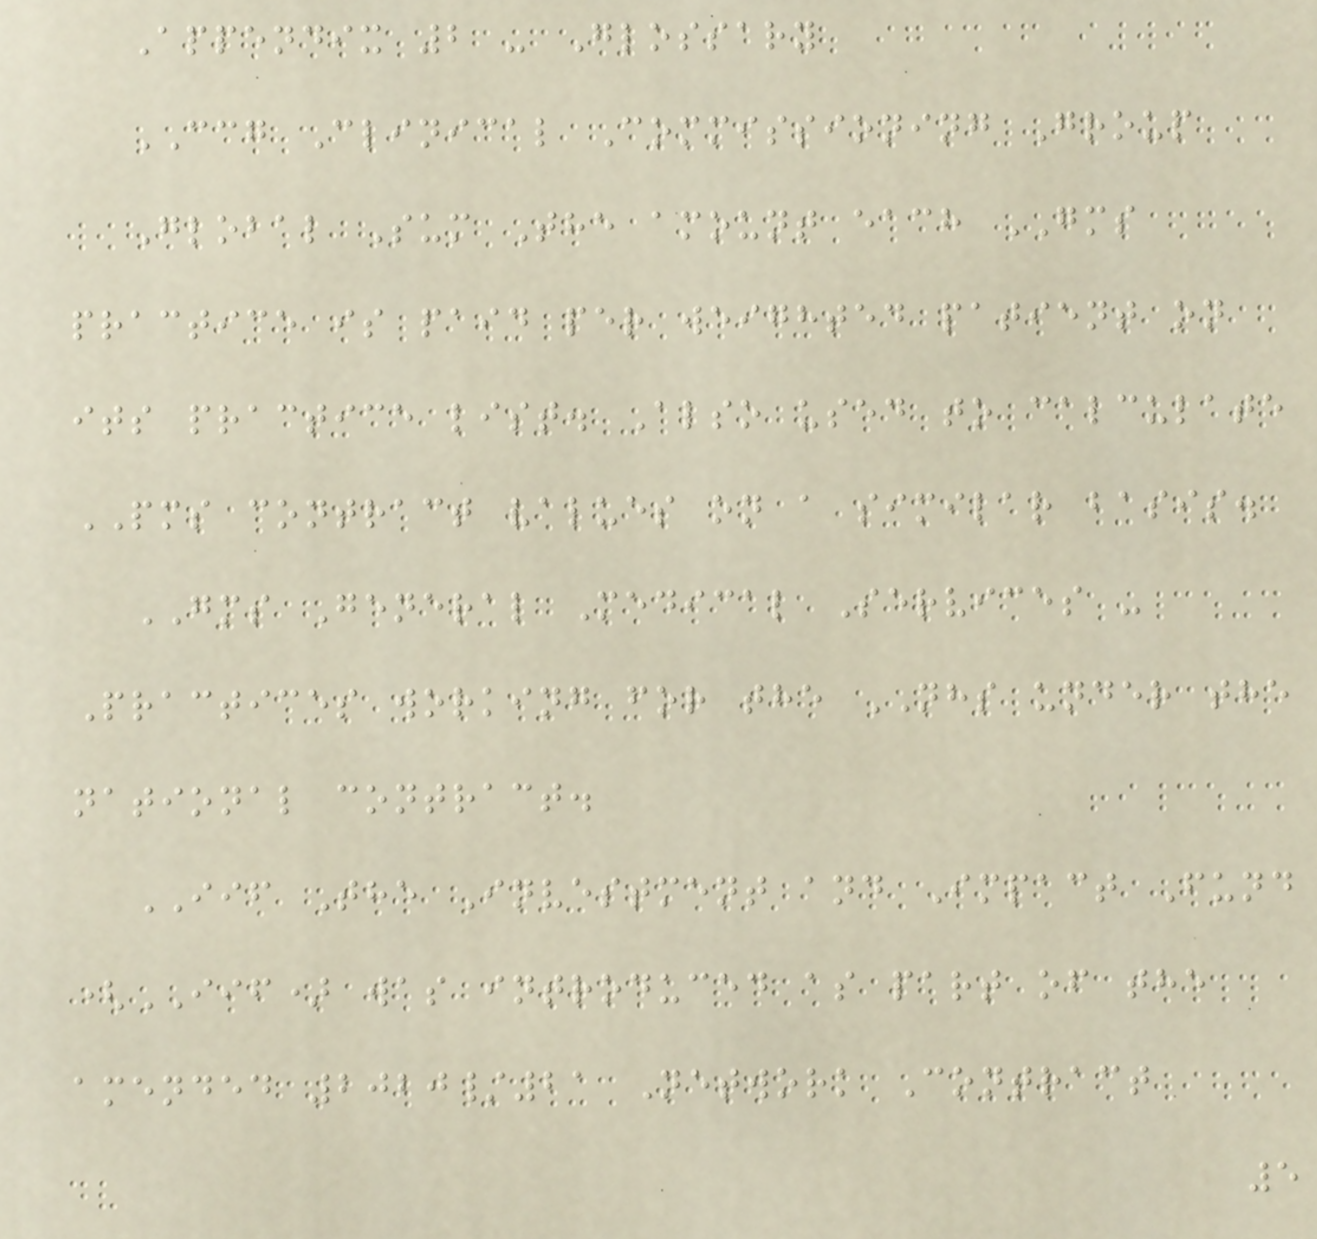Appendix 2 - Glossary
CCG Clinical Commissioning Group
Global Sum The amount each GMS
practice is paid per weighted patient on
its practice list. Also used to calculate
PMS contract values on a similar basis.
GMS General Medical Services -
Practices working for the NHS under the
national contract.
IIF The Investment and Impact Fund
(IIF) was introduced as part of the
amended 2020/21 Network Contract
5
